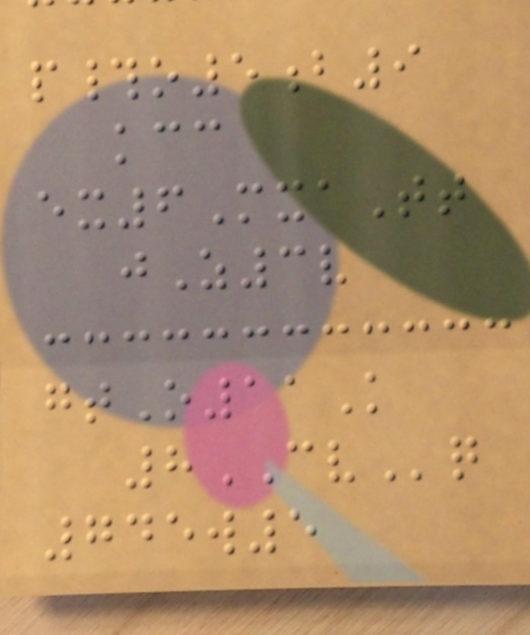p#o5b9
kcc
ex6MxaTt
jZ3v
gtO11K
8CVq
745w5
